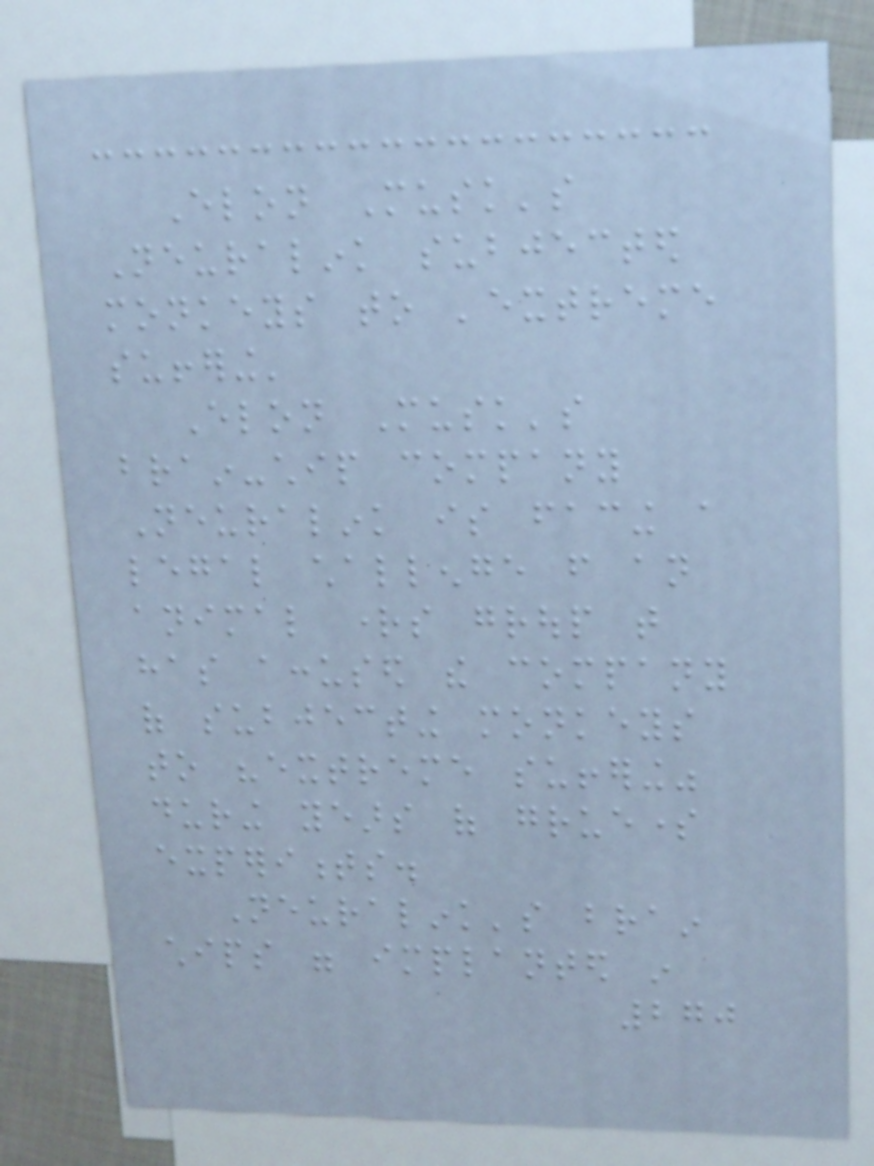Elon Musk's
Neuralink subjected
monkeys to 'extreme
suffering'
Elon Musk's
brain-chip company
Neuralink is facing a
legal challenge from an
animal rights group that
has accused the company
of subjecting monkeys
to "extreme suffering"
during years of gruesome
experiments.
Neuralink's brain
chips were implanted in
270
